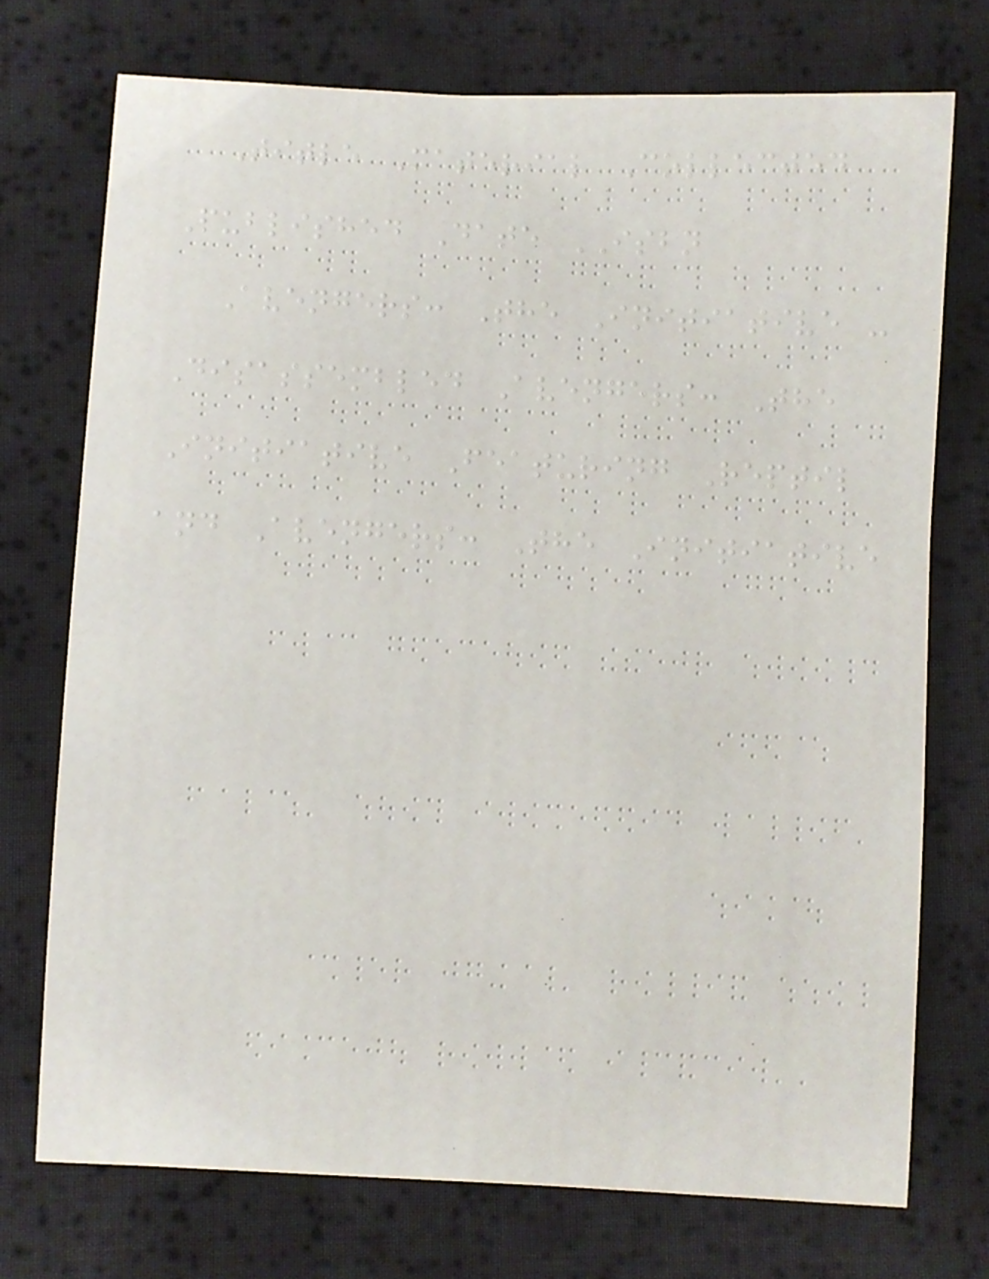Title Material Collected
Published Date ISBN
Avengers: The Initiative -
Disassembled Avengers: The
Initiative Featuring Reptil
and Avengers: The Initiative
